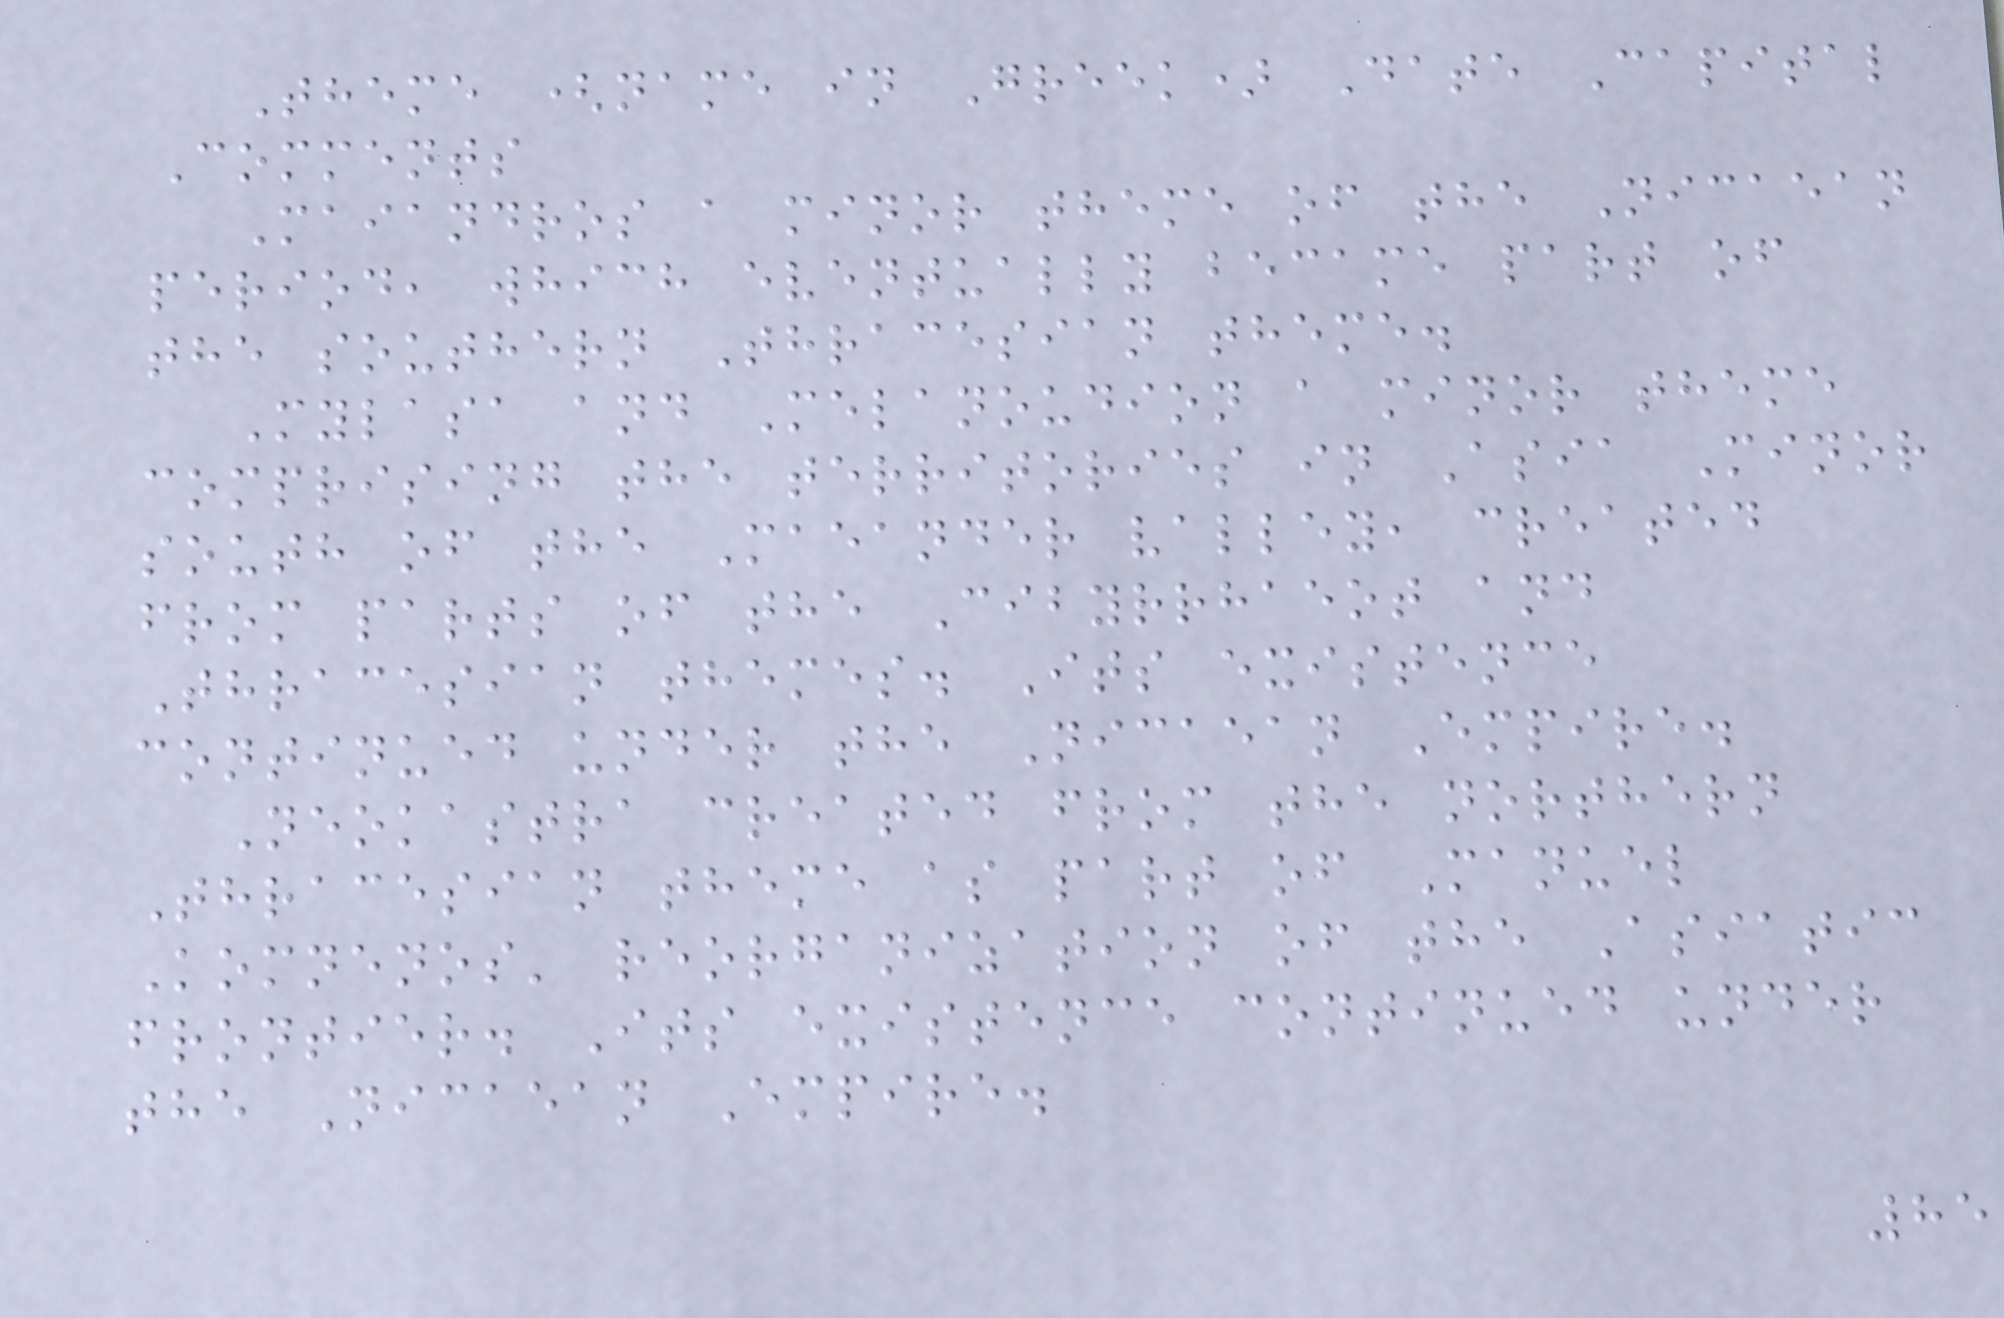Theme (name in Greek) Date Capital
Comments
Maiandros a minor theme of the Nicaean
period, which eventually became part of
the southern Thracesian theme.
Mylasa and Melanoudion a minor theme
comprising the territories in Asia Minor
south of the Maeander valley, created
from parts of the Cibyrrhaeot and
Thracesian themes. Its existence
continued under the Nicaean Empire.
Neokastra created from the northern
Thracesian theme as part of Manuel
Komnenos' reorganization of the Asiatic
frontier. Its existence continued under
the Nicaean Empire.
85
